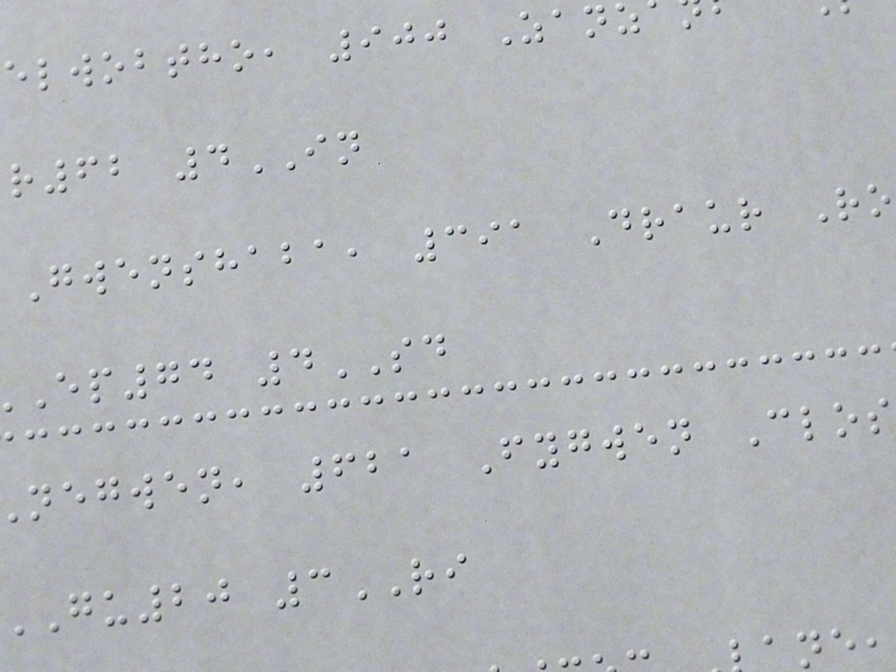elwobtho, 900 Zanz
r62 4IN
Gwenshaba, 391 Draur Ro
ep74 4SD
negwen, 621 Fygwen Clos
gu20 3RI
